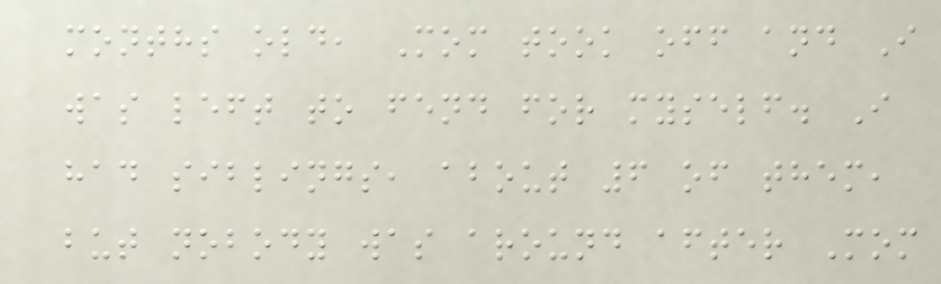months old, Mom took off and I
was left to fend for myself. I
had siblings, about 6 of them,
but nobody was around after Mom
